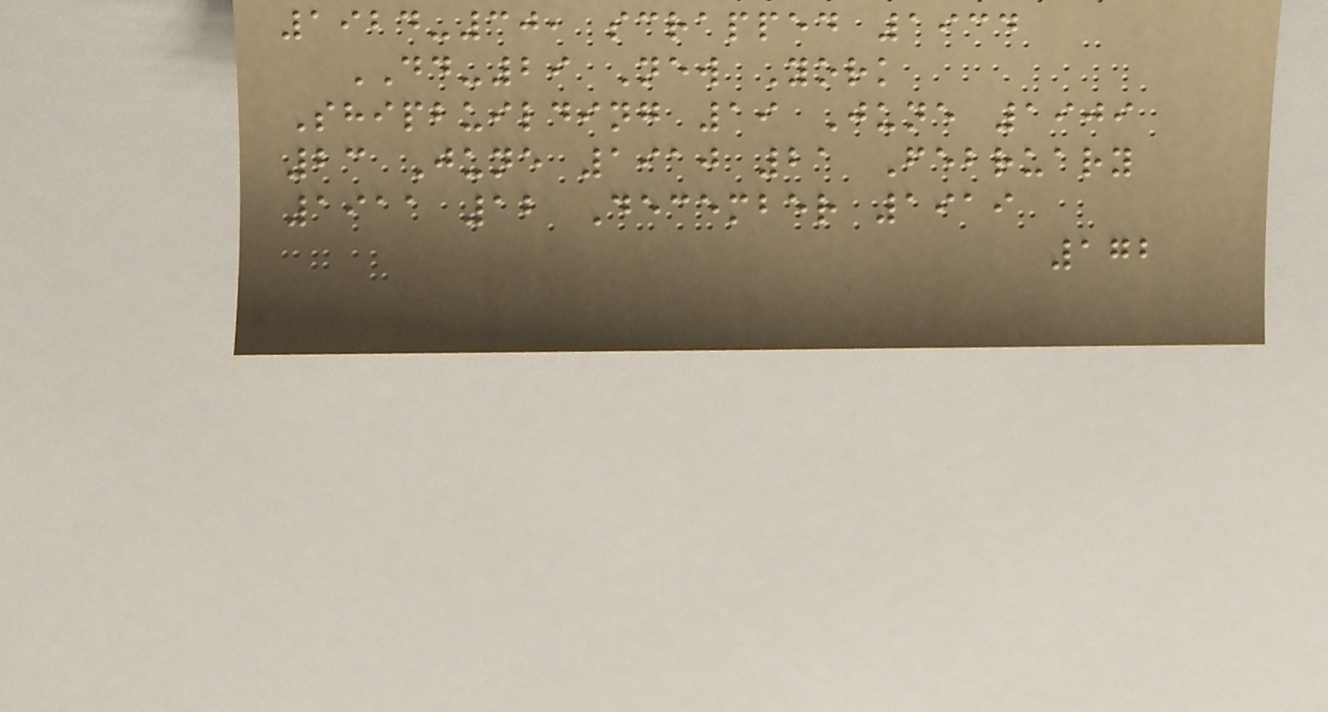1924-30, scrapped 1934
DD-29 New York
Shipbuilding 19 June 1909
23 June 1910 21 February
1911 12 December 1919
172
